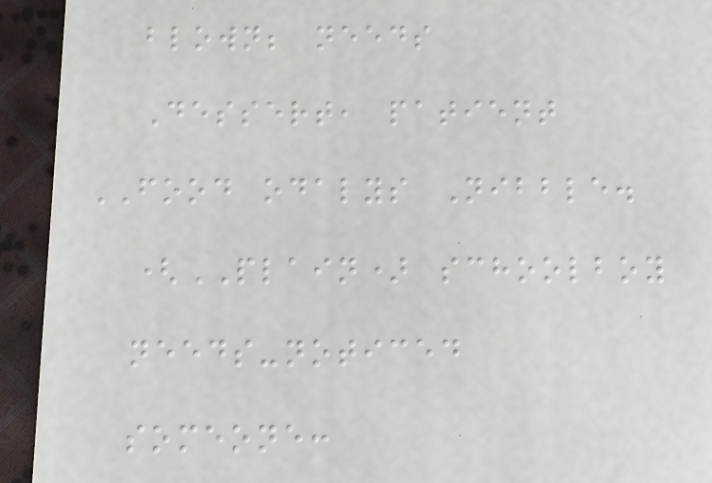blown; needs
Dessert, patient
FOOD odalys Nibble.
(PLAIN) schoolboy
needs-noticed
someone:
